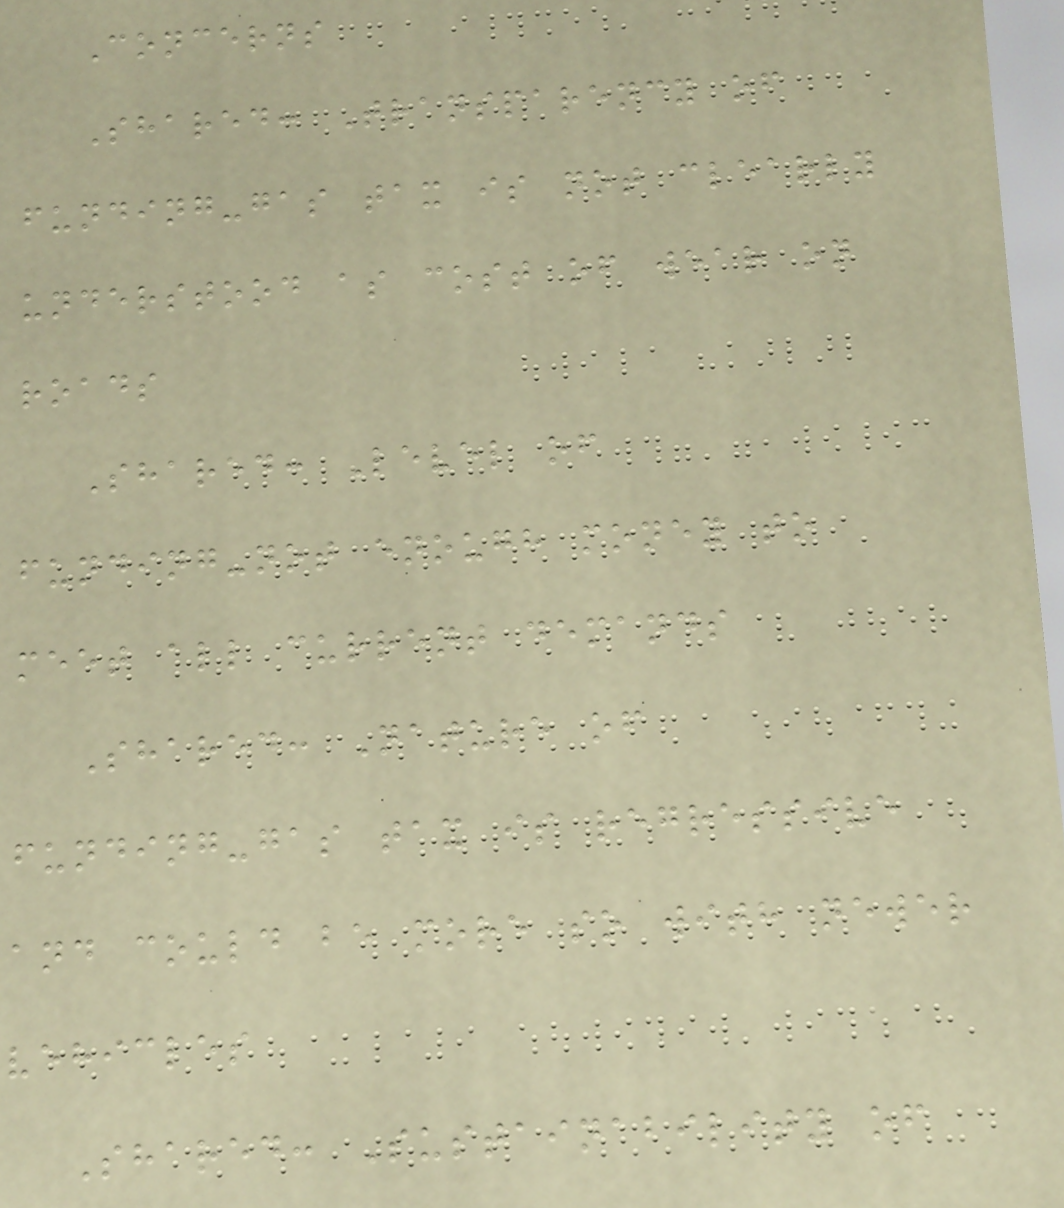Concerns
Shared: Transparency of
funding-gas tax is not clearly
understood as cost of wear on
roads
Shared: Level of
funding-not enough money to
meet all current demands
Shared: Nature of
funding-gas tax is regressive
and could be more so with newer
vehicles
Shared: Sustainability of
